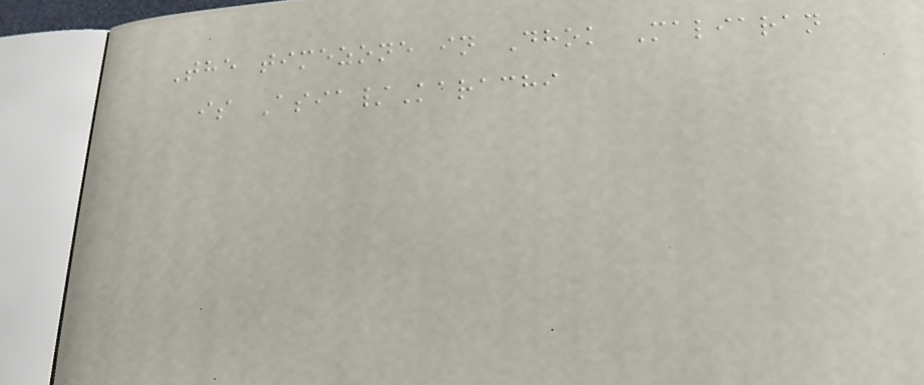The timezone in Dhok Maliaran
is Asia/Karachi
